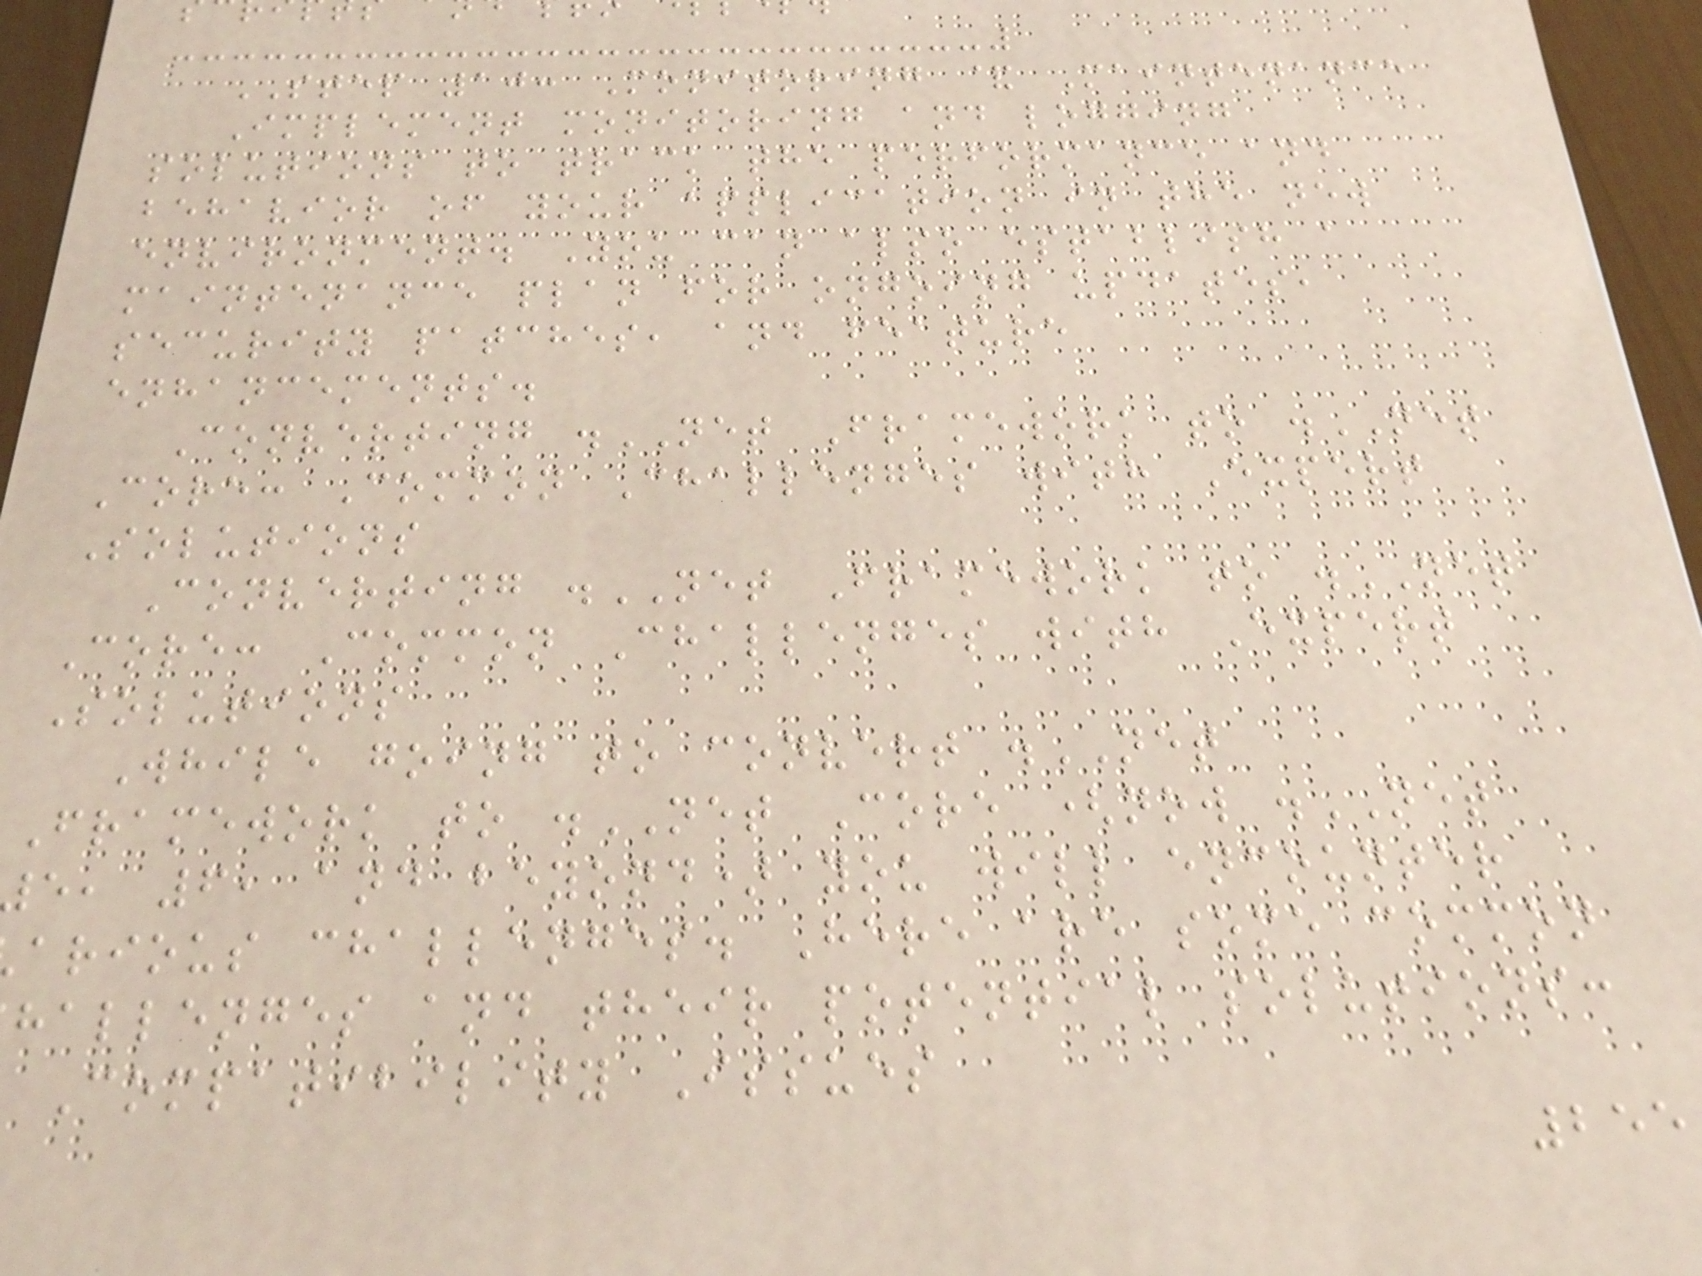STEP 10: Monitoring & Maintenance
Implement monitoring and logging
solutions to track the performance and
behavior of your application in the new
environment. You can also establish a
maintenance plan for ongoing updates,
security patches, and feature
enhancements.
Converting .NET Framework to .NET
Core: Common Challenges with Expert
Solutions
Converting .NET Framework to .NET
Core: Common Challenges with Expert
Solutions
While going to convert .NET
Framework to .NET Core (now .NET
e, 6, and beyond) you will encounter
arious challenges. Here are some common
hallenges and their potential solutions:
Compatibility Issues
255
